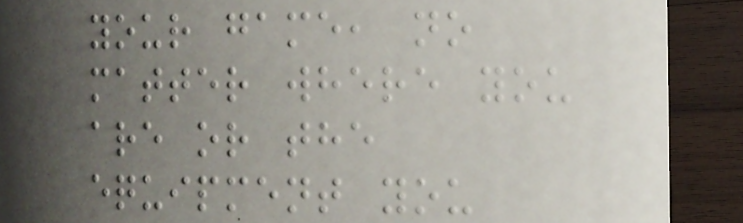your game, no
matter where you
are or the
equipment you
